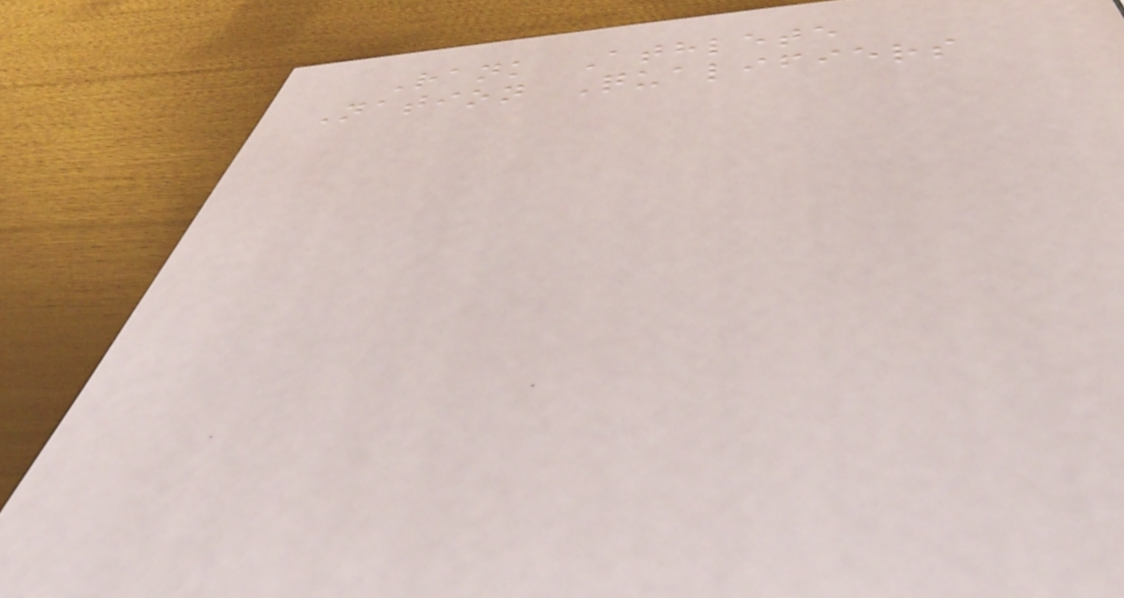Rank Athlete
Nation Qualifiers
